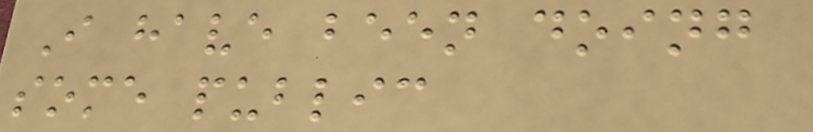I have been doing
some public
